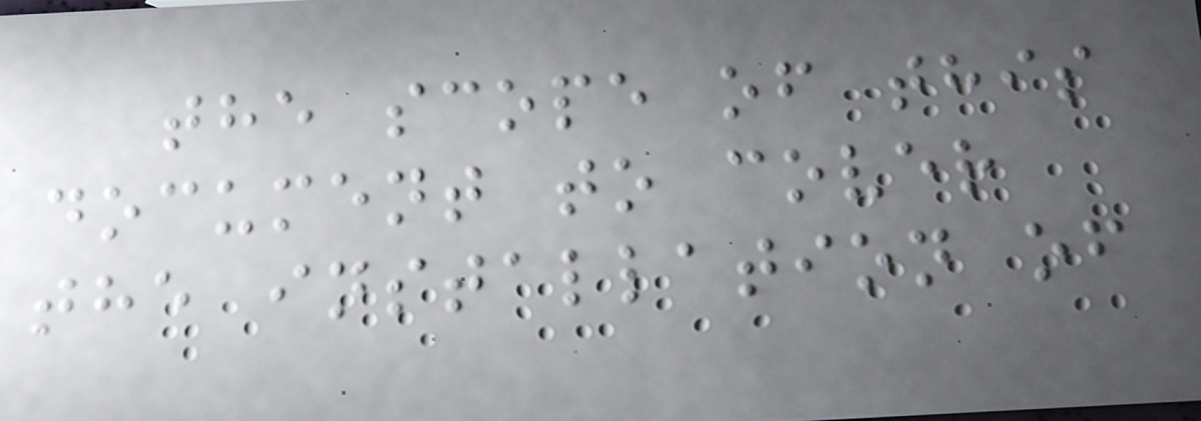the scope of this
document to cover
the installation of
